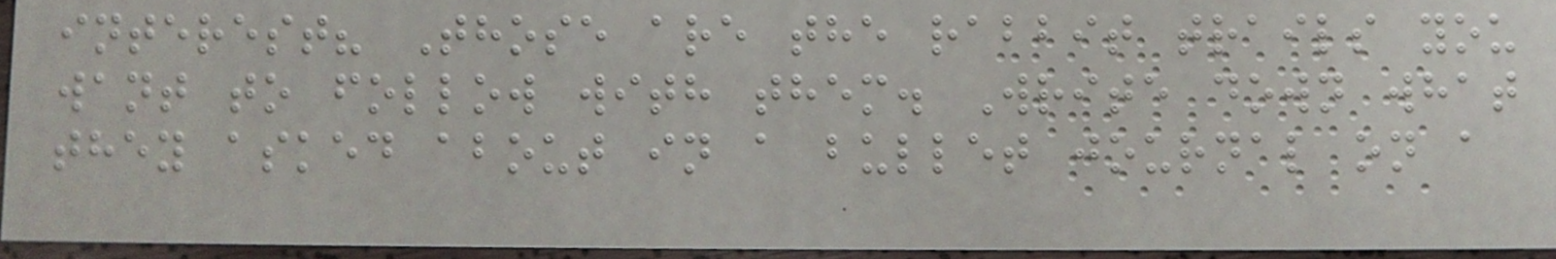interest? Those are the rabbit trails you
want to follow with them. Write down what
they asked about in a bullet journal on a
